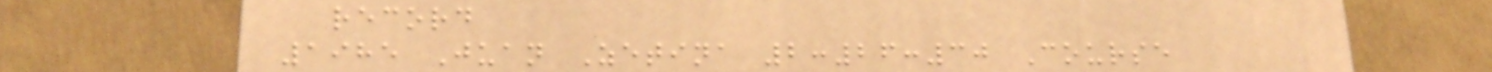record
1985 Juan Zetina 2:26:30 Course
